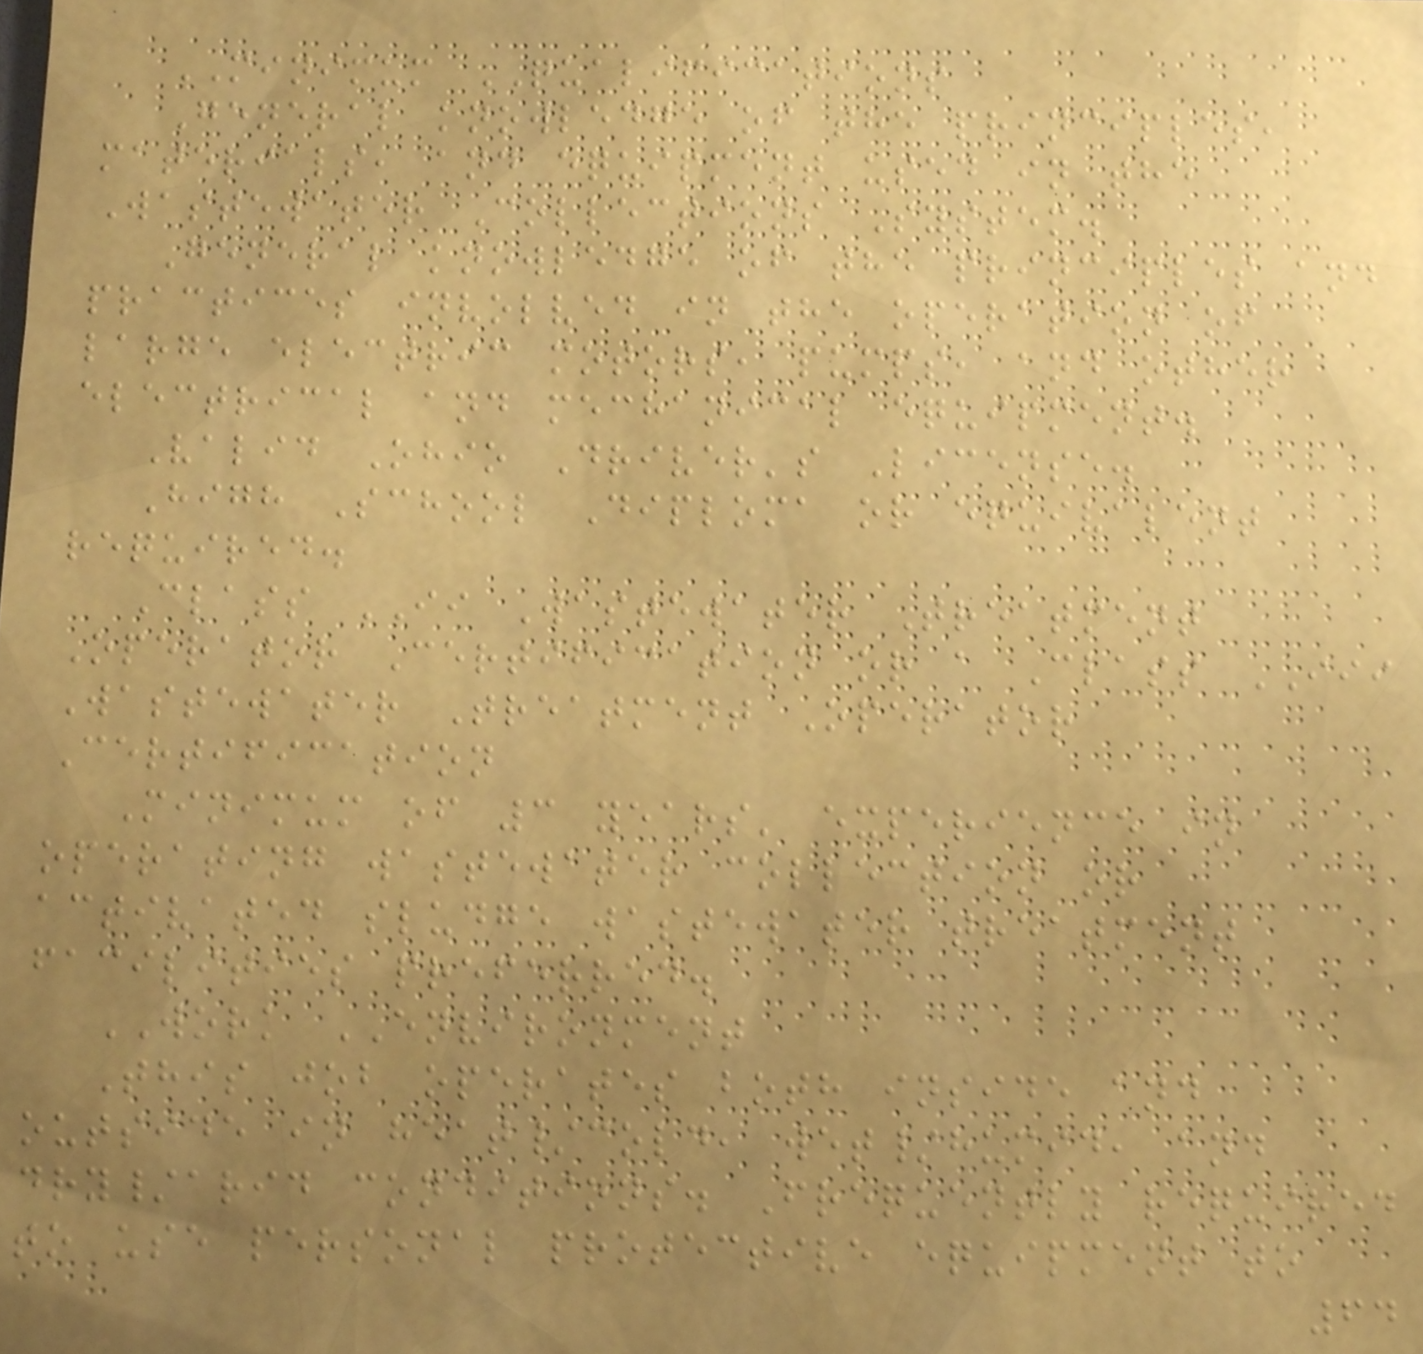MINIMUM QUALIFICATIONS
General knowledge of the principles,
materials, and equipment used in the
Wastewater Collections System.
General knowledge of the principles and
practices involved in the operation of
large electric motors, pumps, and other
electrical and mechanical equipment.
Valid Ohio Driver's License.
High School Diploma or equivalent
required.
Class II Wastewater Treatment
Operator Certification or a Class III
Wastewater Treatment Operator
Certification
Minimum of 3 years' experience in
operating wastewater collection or
activated sludge wastewater treatment
facilities preferred.
WORK ENVIRONMENT
This job operates both inside and
outside in heat/cold, wet/humid, and
dry/arid conditions. Frequently required
to use personal protective equipment to
64
